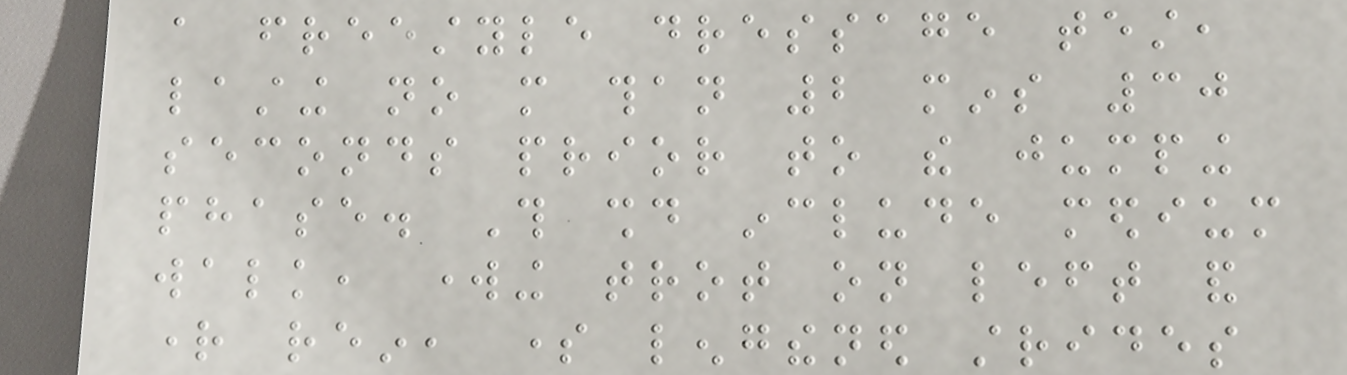a freestyle dressage test,
lasting no more than 2 mins 30
seconds prior to the jumping
phase. This should include medium
walk, working trot on left and
right rein, some lengthened strides
